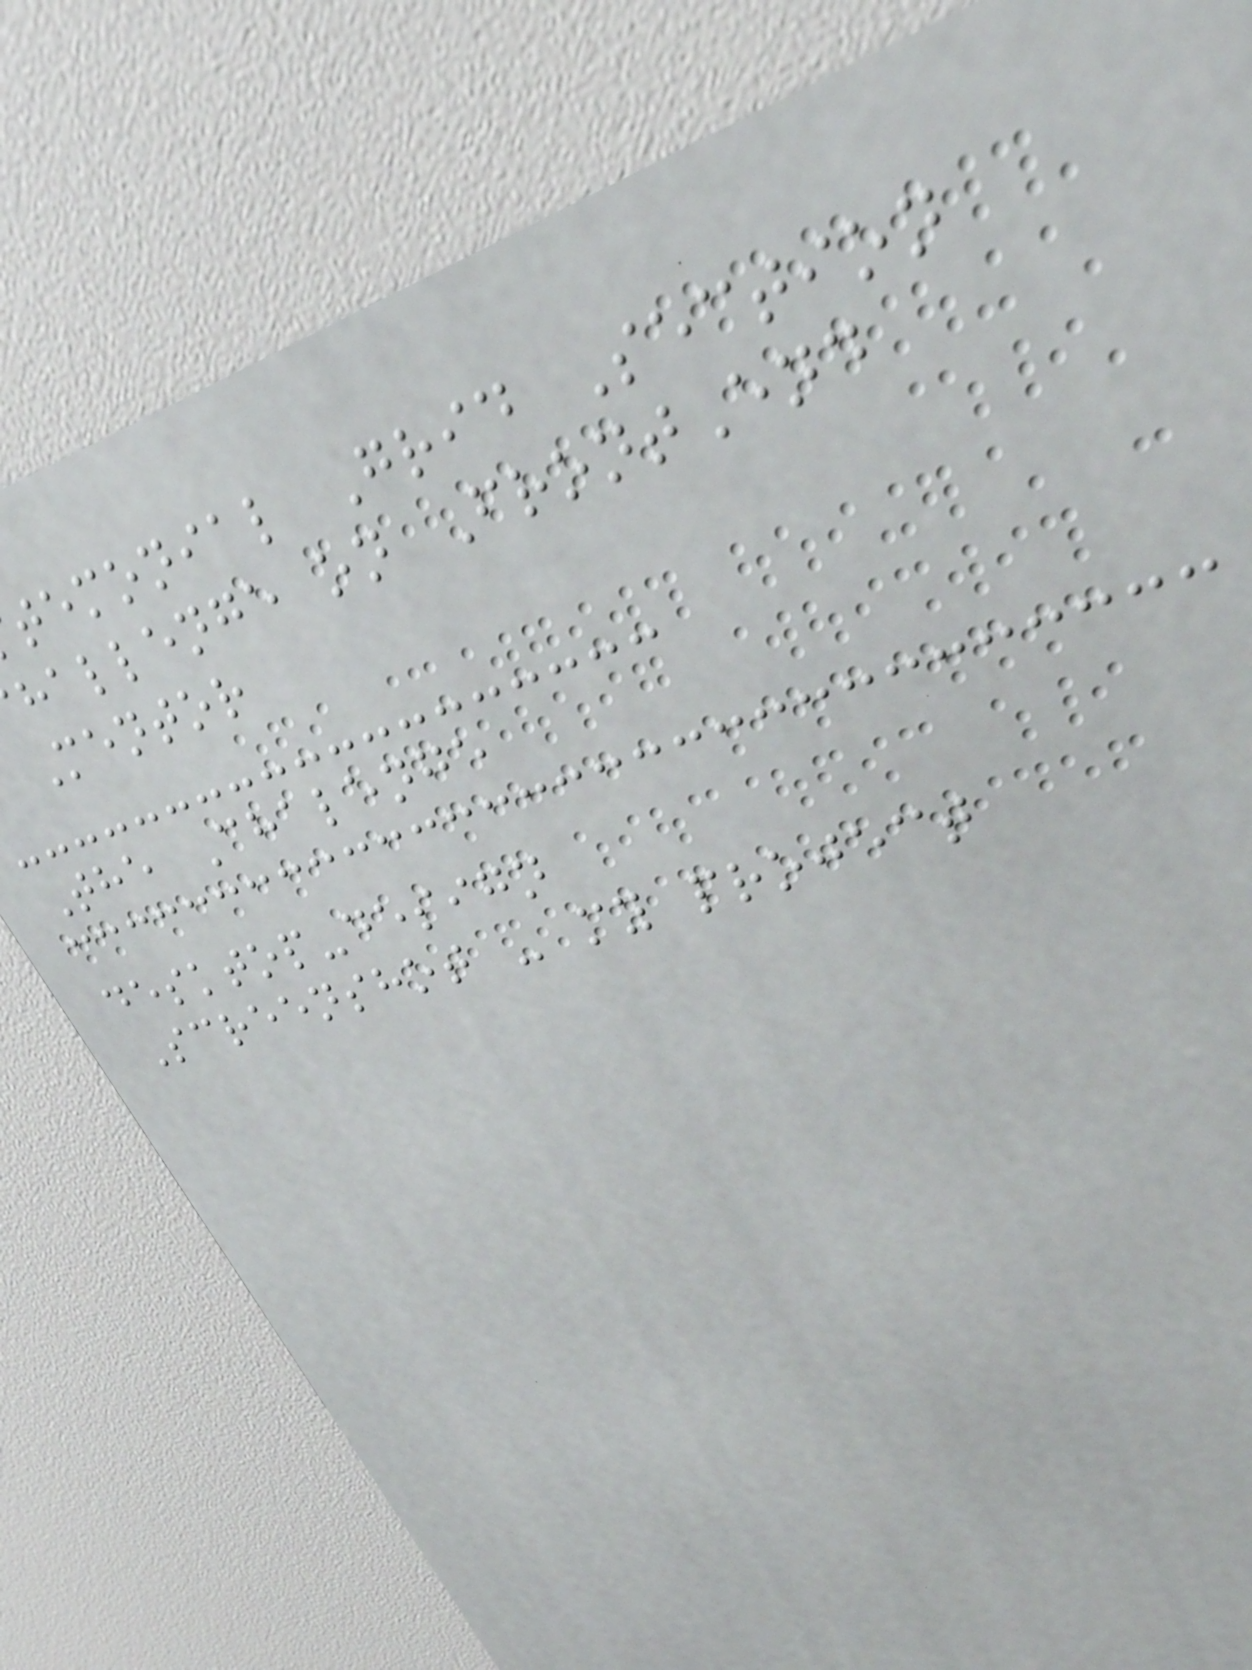temonial Grid Section
hallenge on FrontEnd
Mentor
The Chalenge
desktop-design
Screenshot - my project
